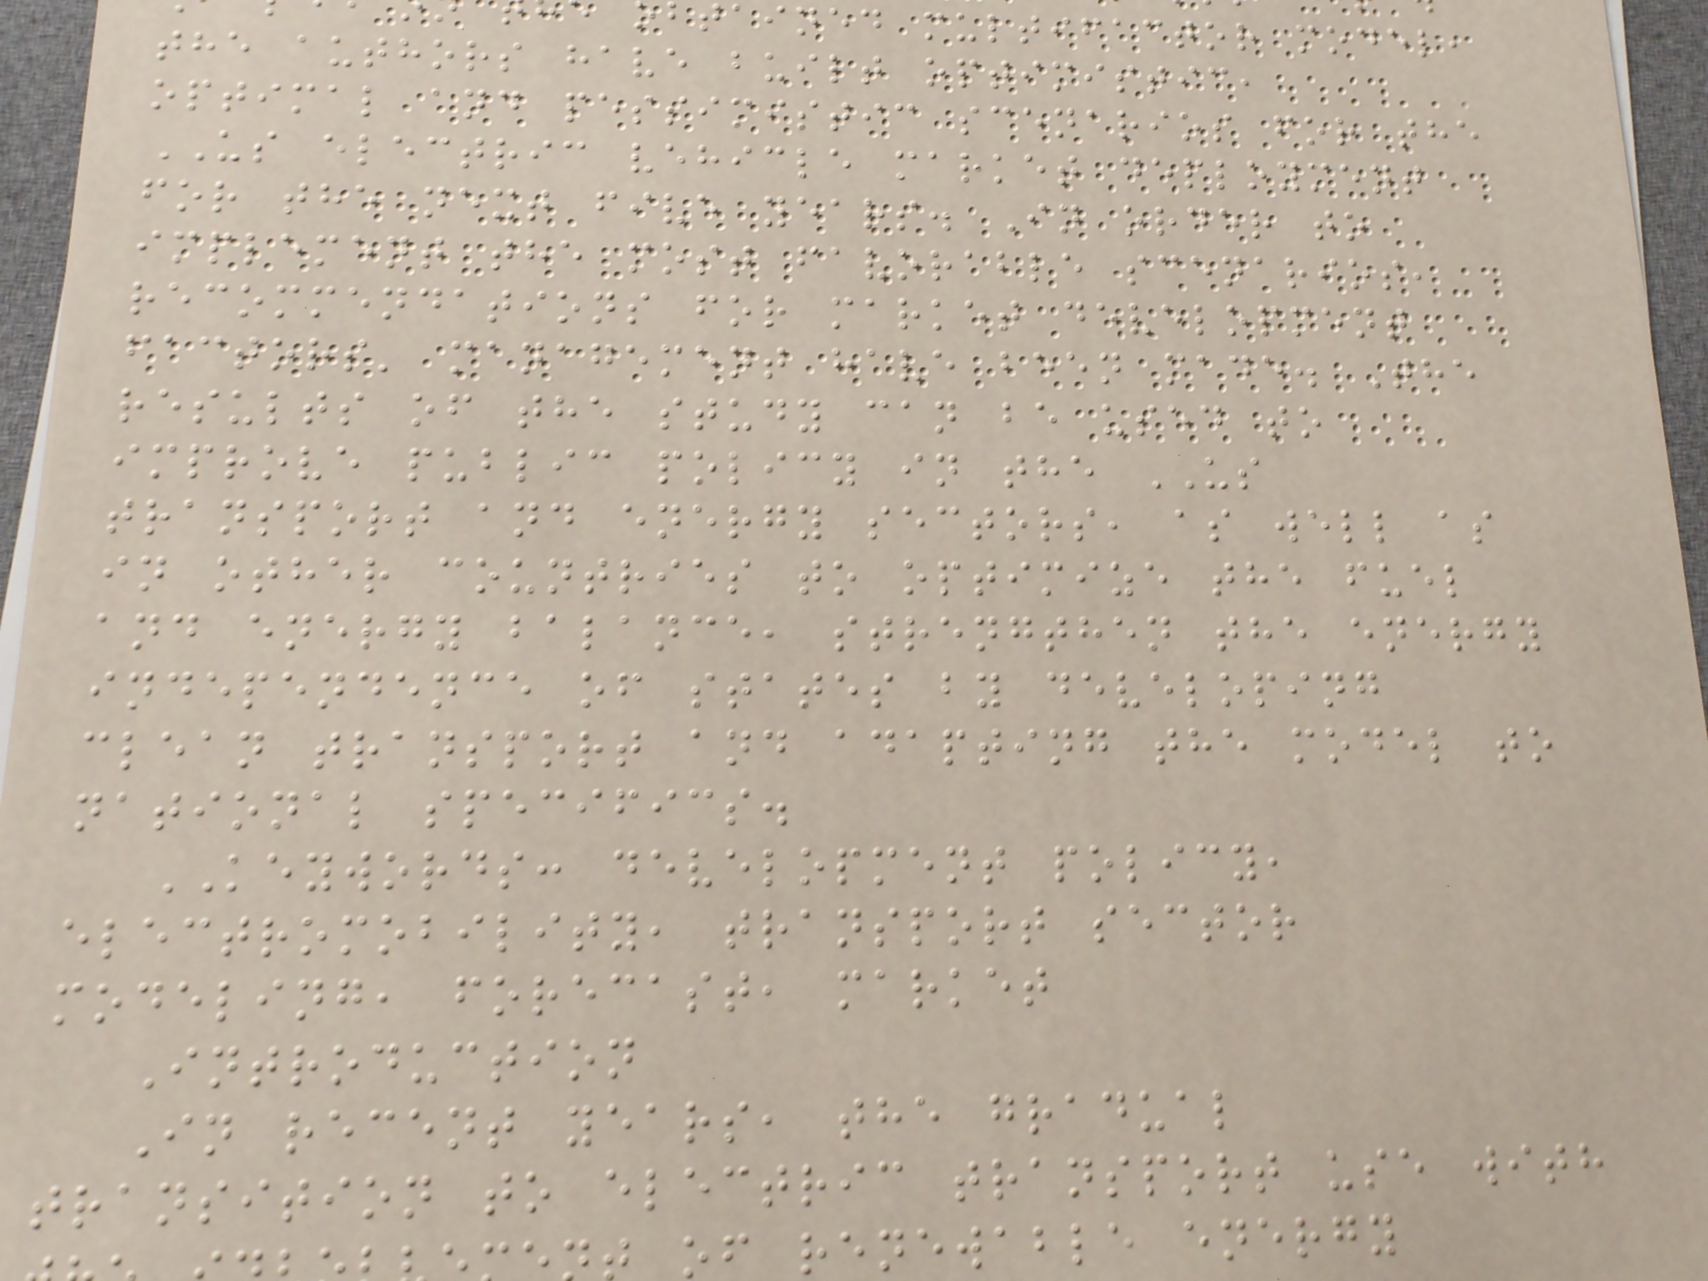tained multifactor model,
the authors have built optimistic,
optimal and pessimistic scenarios for the
US electric vehicle market deployment
for the next five years. In order to
implement the most favorable scenarios,
recommendations for market development
factors' management have been made. The
results of the study can be used to
improve public policy in the US
transport and energy sectors, as well as
in other countries to optimize the fuel
and energy balance, strengthen the energy
independence of states by developing
clean transport and adapting the model to
national specifics.
KEYWORDS: development policy,
electromobility, transport sector
modeling, forecast, market
Introduction
In recent years, the gradual
transition to electric transport use with
of renewable energy
